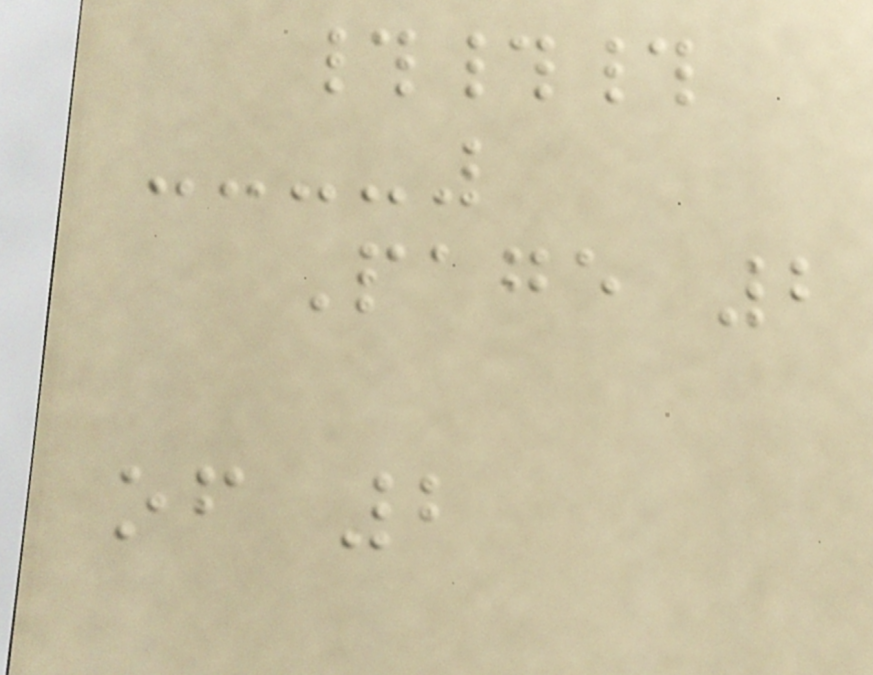###
Page 2
of 2
